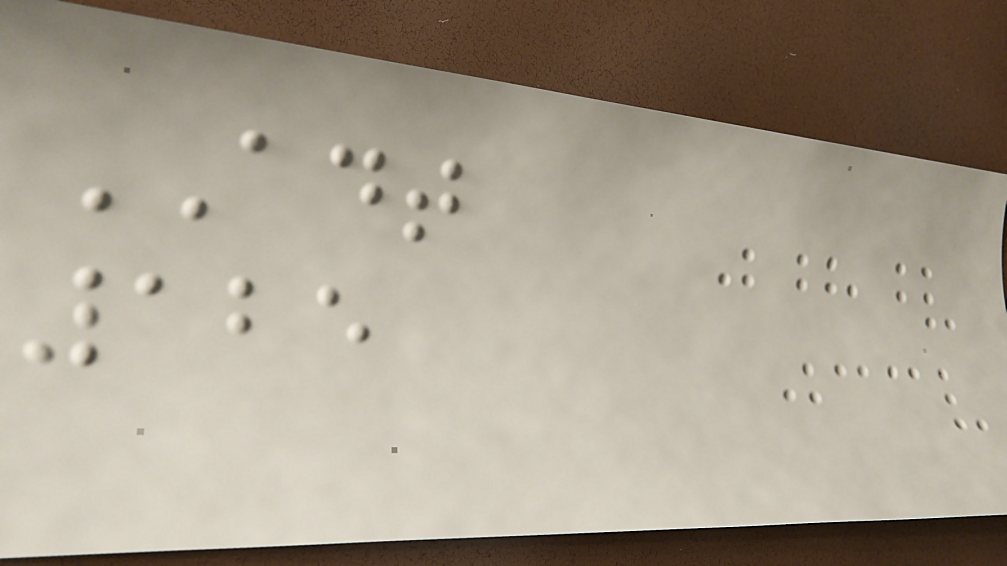ADT
125
